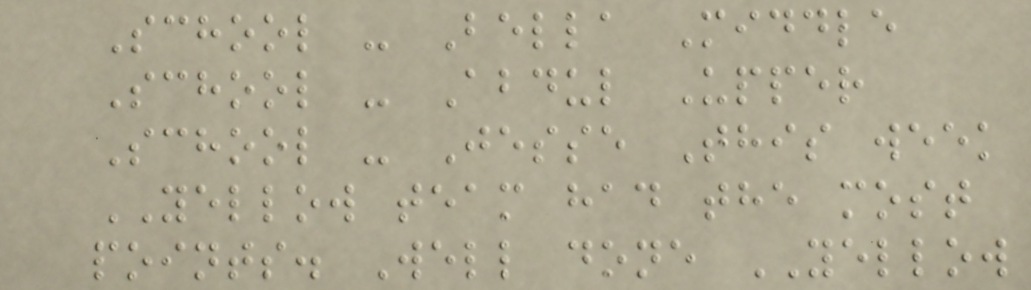School - Bella Middle
School - Abdul Upper
School - Jesse This week
YELLOW team had the most
points. Well done YELLOW
